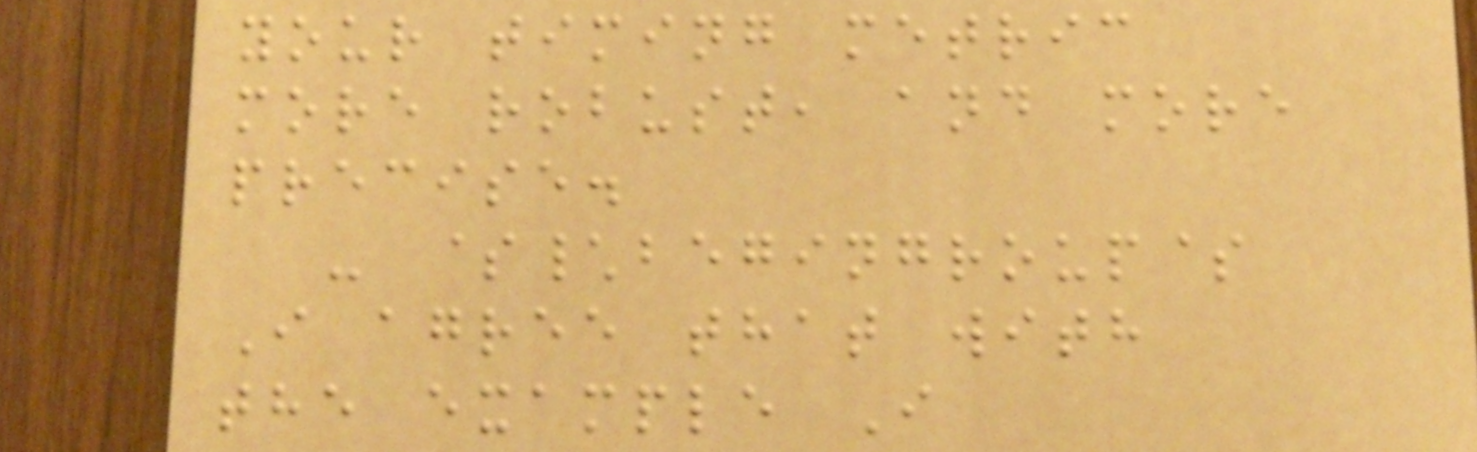your timing metric
more robust, and more
precise.
- $\begingroup$
I agree that with
the example I
